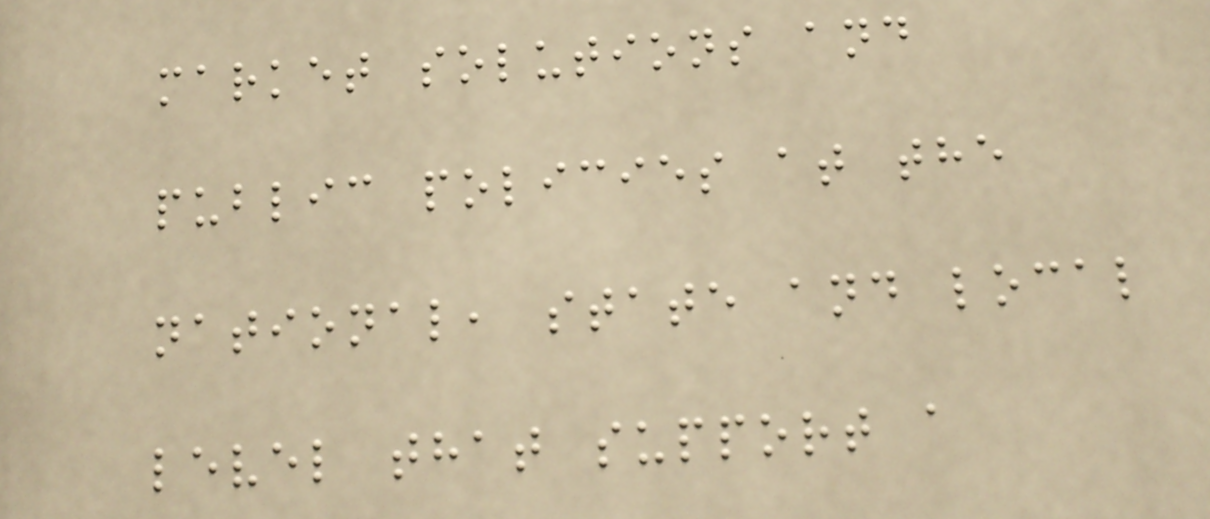market solutions and
public policies at the
national, state and local
level that support a
